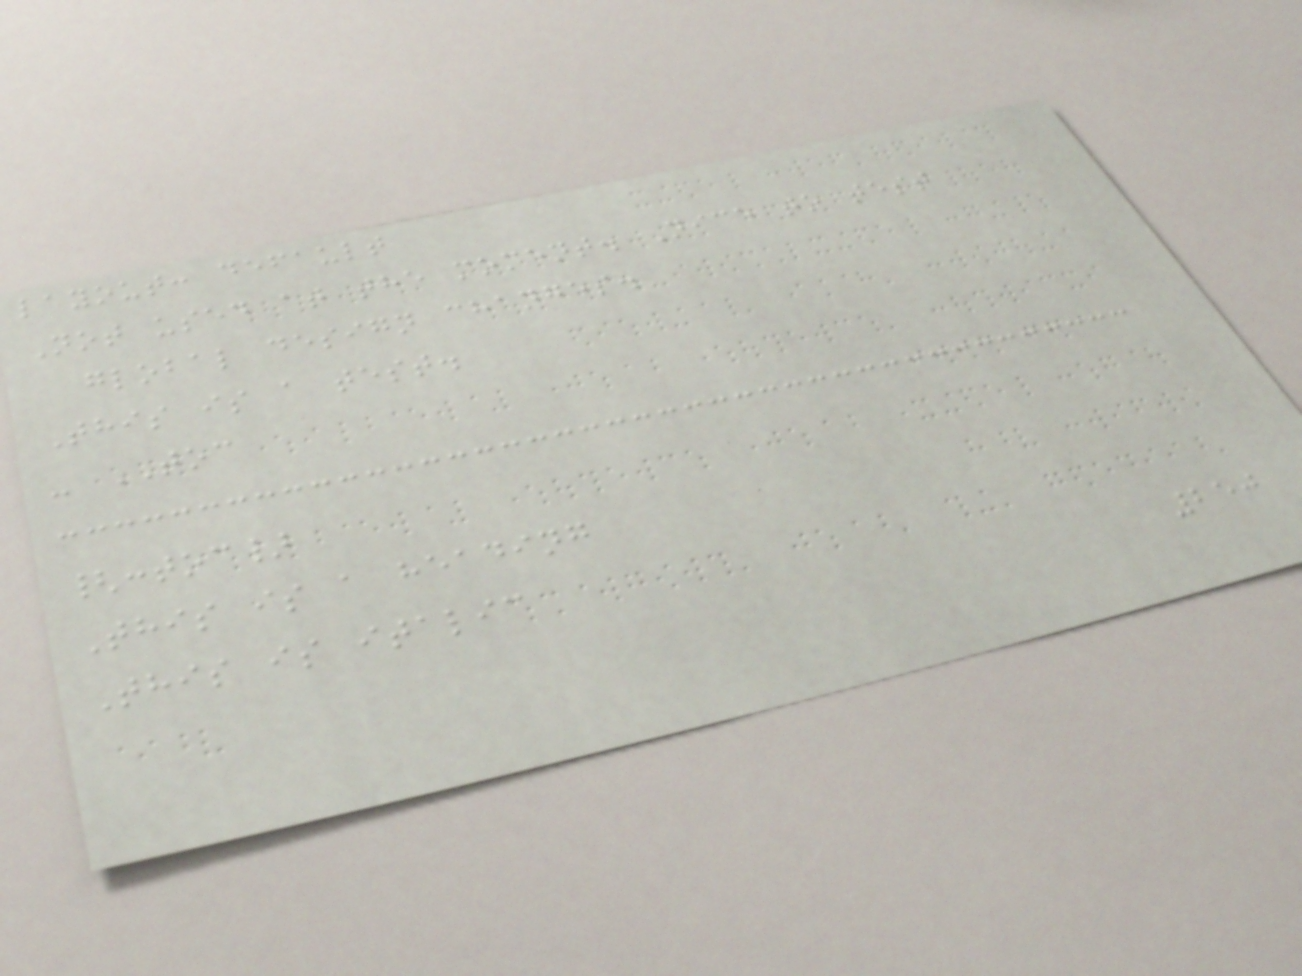layout: default
Not used at the moment. Nice to test
global design changes.
This is a test.
- TOC
{:toc}
This is a heading
This is italic
250
